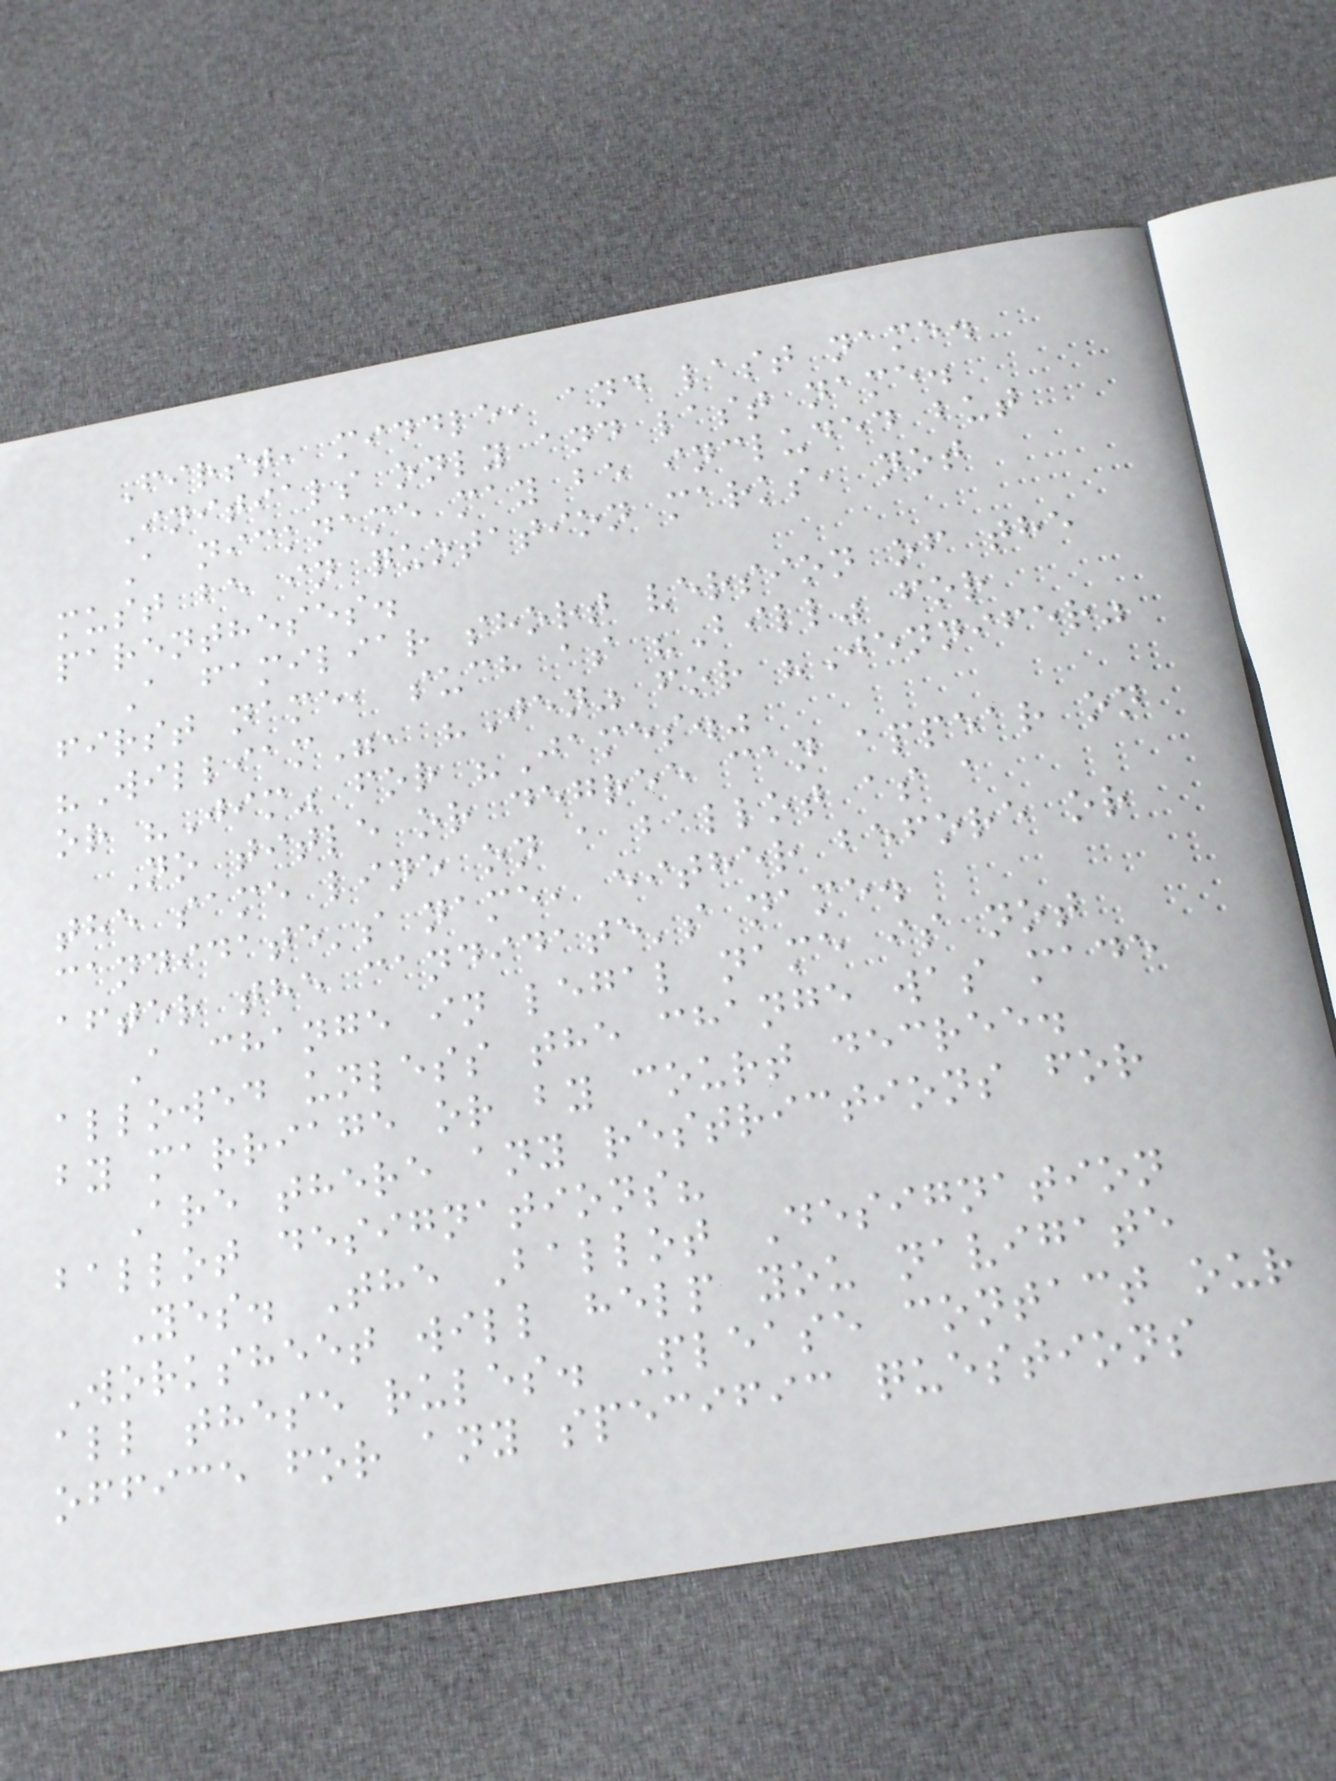First, middle, and last name.
Initials only and last name.
A nickname may be included but
must be in quotation marks, not
parentheses.
A familiar short version of the
first name, such as "Bill" for
"William", "Jen" for "Jennifer"
or "Jim" for "James."
No title or degree can appear on
the same line on a ballot as a
candidate's name, either before or
after the candidate's name.
A change in legal name is not
allowed unless the change was made
by marriage or by court decree.
Are there any restrictions for
ballot designations?
Yes. The Ballot Designation
Worksheet will help you navigate
all these rules. Please contact our
office for any specific questions
